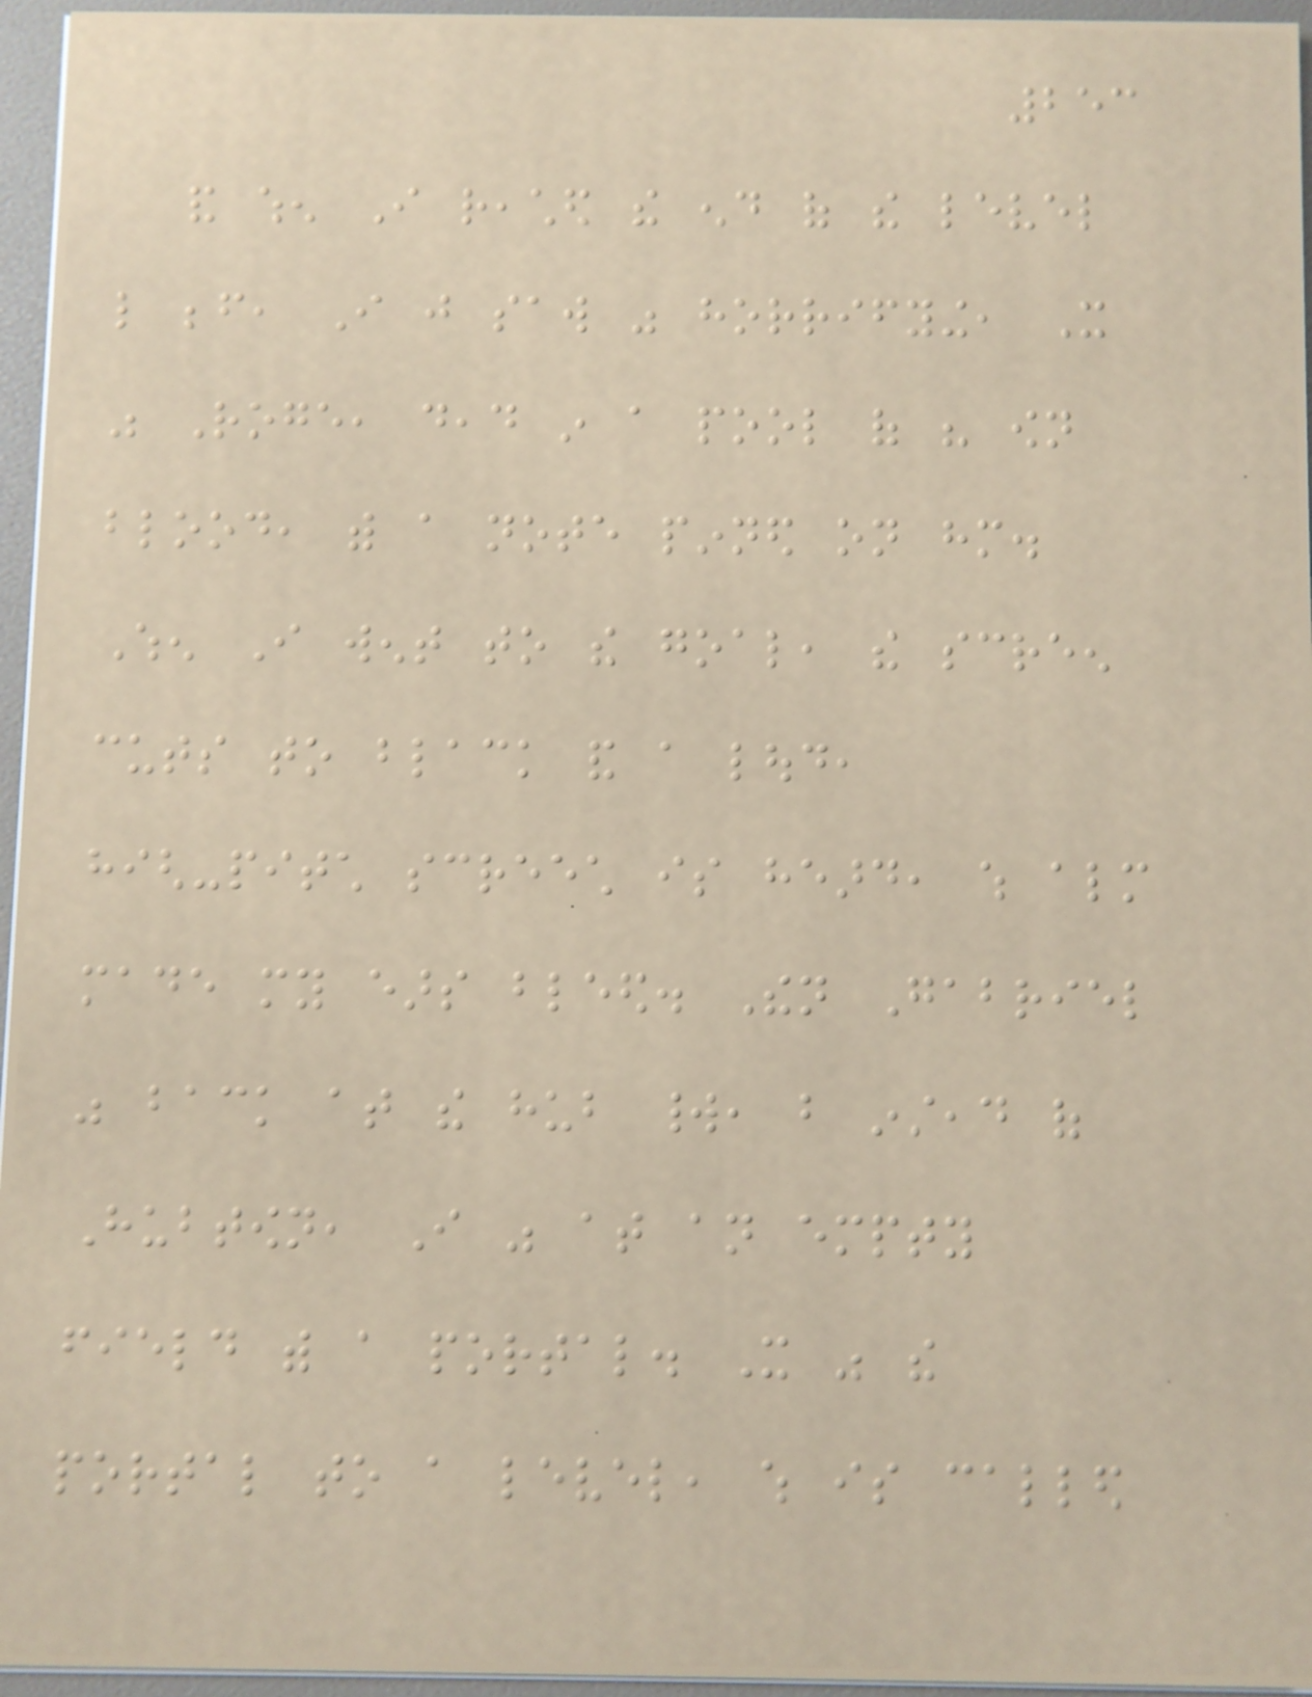253
and when I reached the end of the level
like before, I just saw was horrifying, It
was Roge, dead in a pool of his own
blood, with a note pinned on him.
When I went to the goal, the screen
cuts to black and a loud,
high-pitch screech is heard, which almost
made my ears bleed. Then Gabriel
was back at the hub world, but instead of
Hubtown, I was at an empty
field with a portal. It was the
portal to a level, which is called
